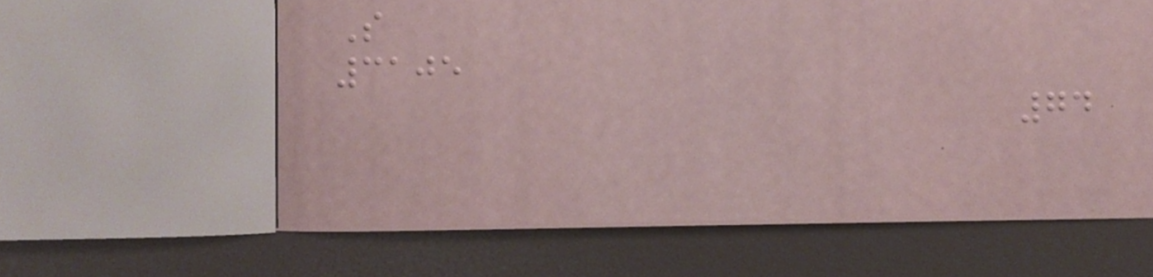S
3105
74
